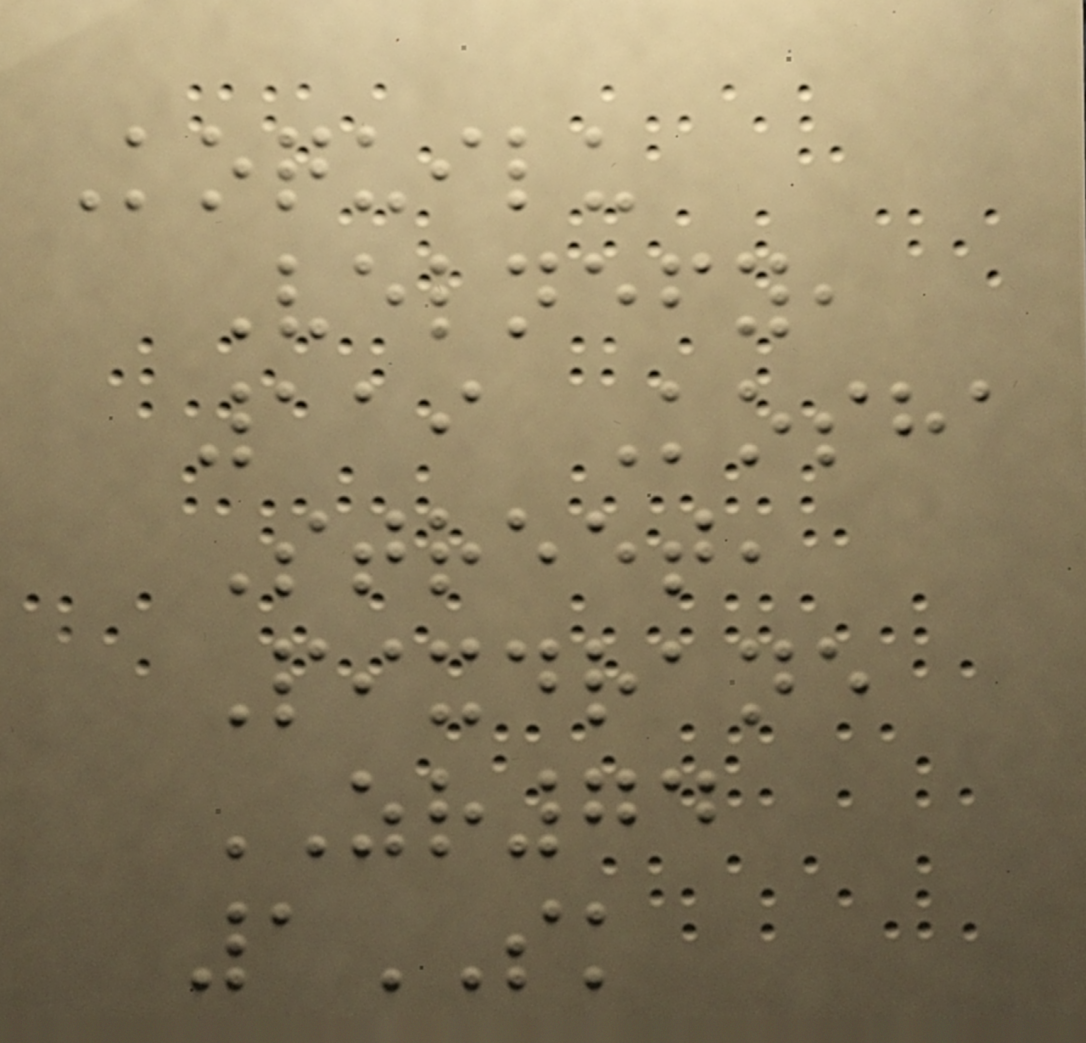Koquilu
Velnefy,
119 Kosha
Street,
Pixdrane
ZR74
1SK
